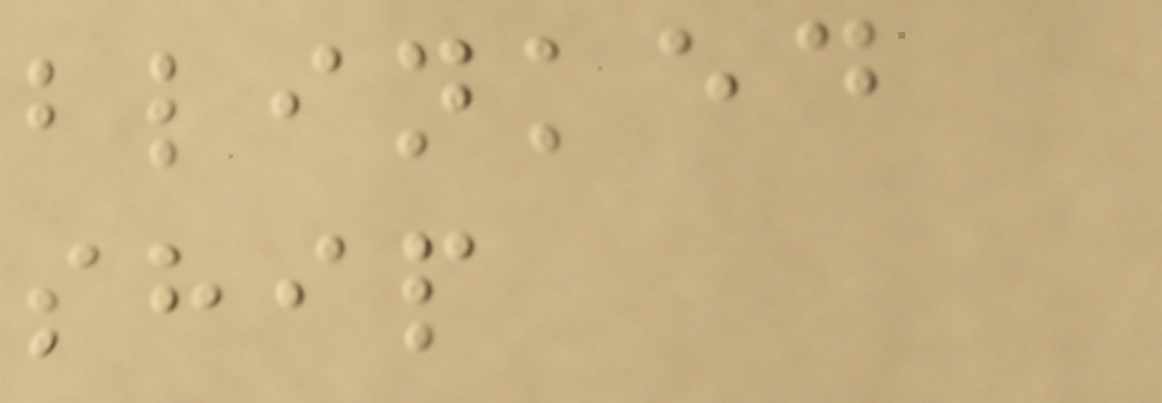blinked
ship
